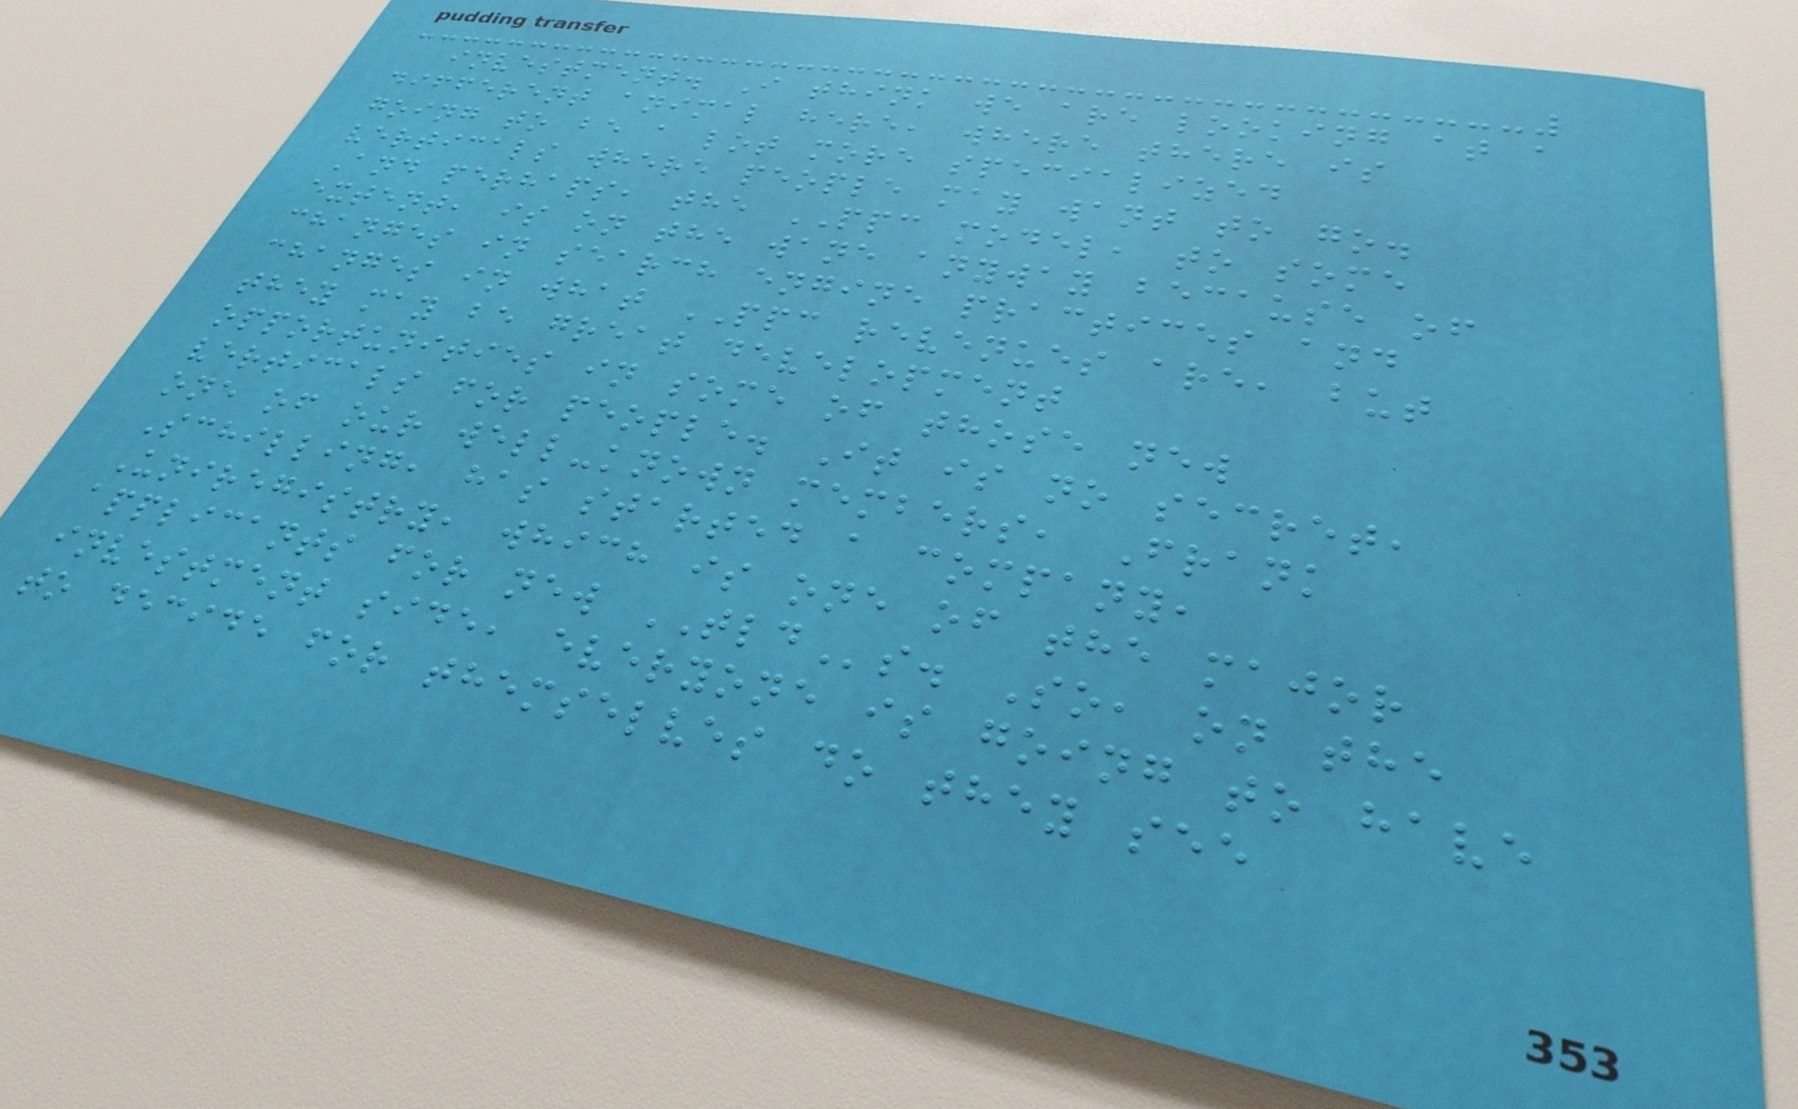investment. I think we are looking at a
different animal here, where there is
going to be a lot more specialized
verticals where people may want to go.
And perhaps, the PPC model, to some
extent, is on the wane anyway because of
changes in search engine practices and
changes in what PPC revenues are, but
they may be great development
opportunities in some of those new
verticals for people. It is no secret,
one of our well-known members, Frank
Schilling, has started a company,
Uniregistry, which is one of the major
applicants for new TLDs. So, on the
investment side, everyone is going to have
to decide for themselves do they see
